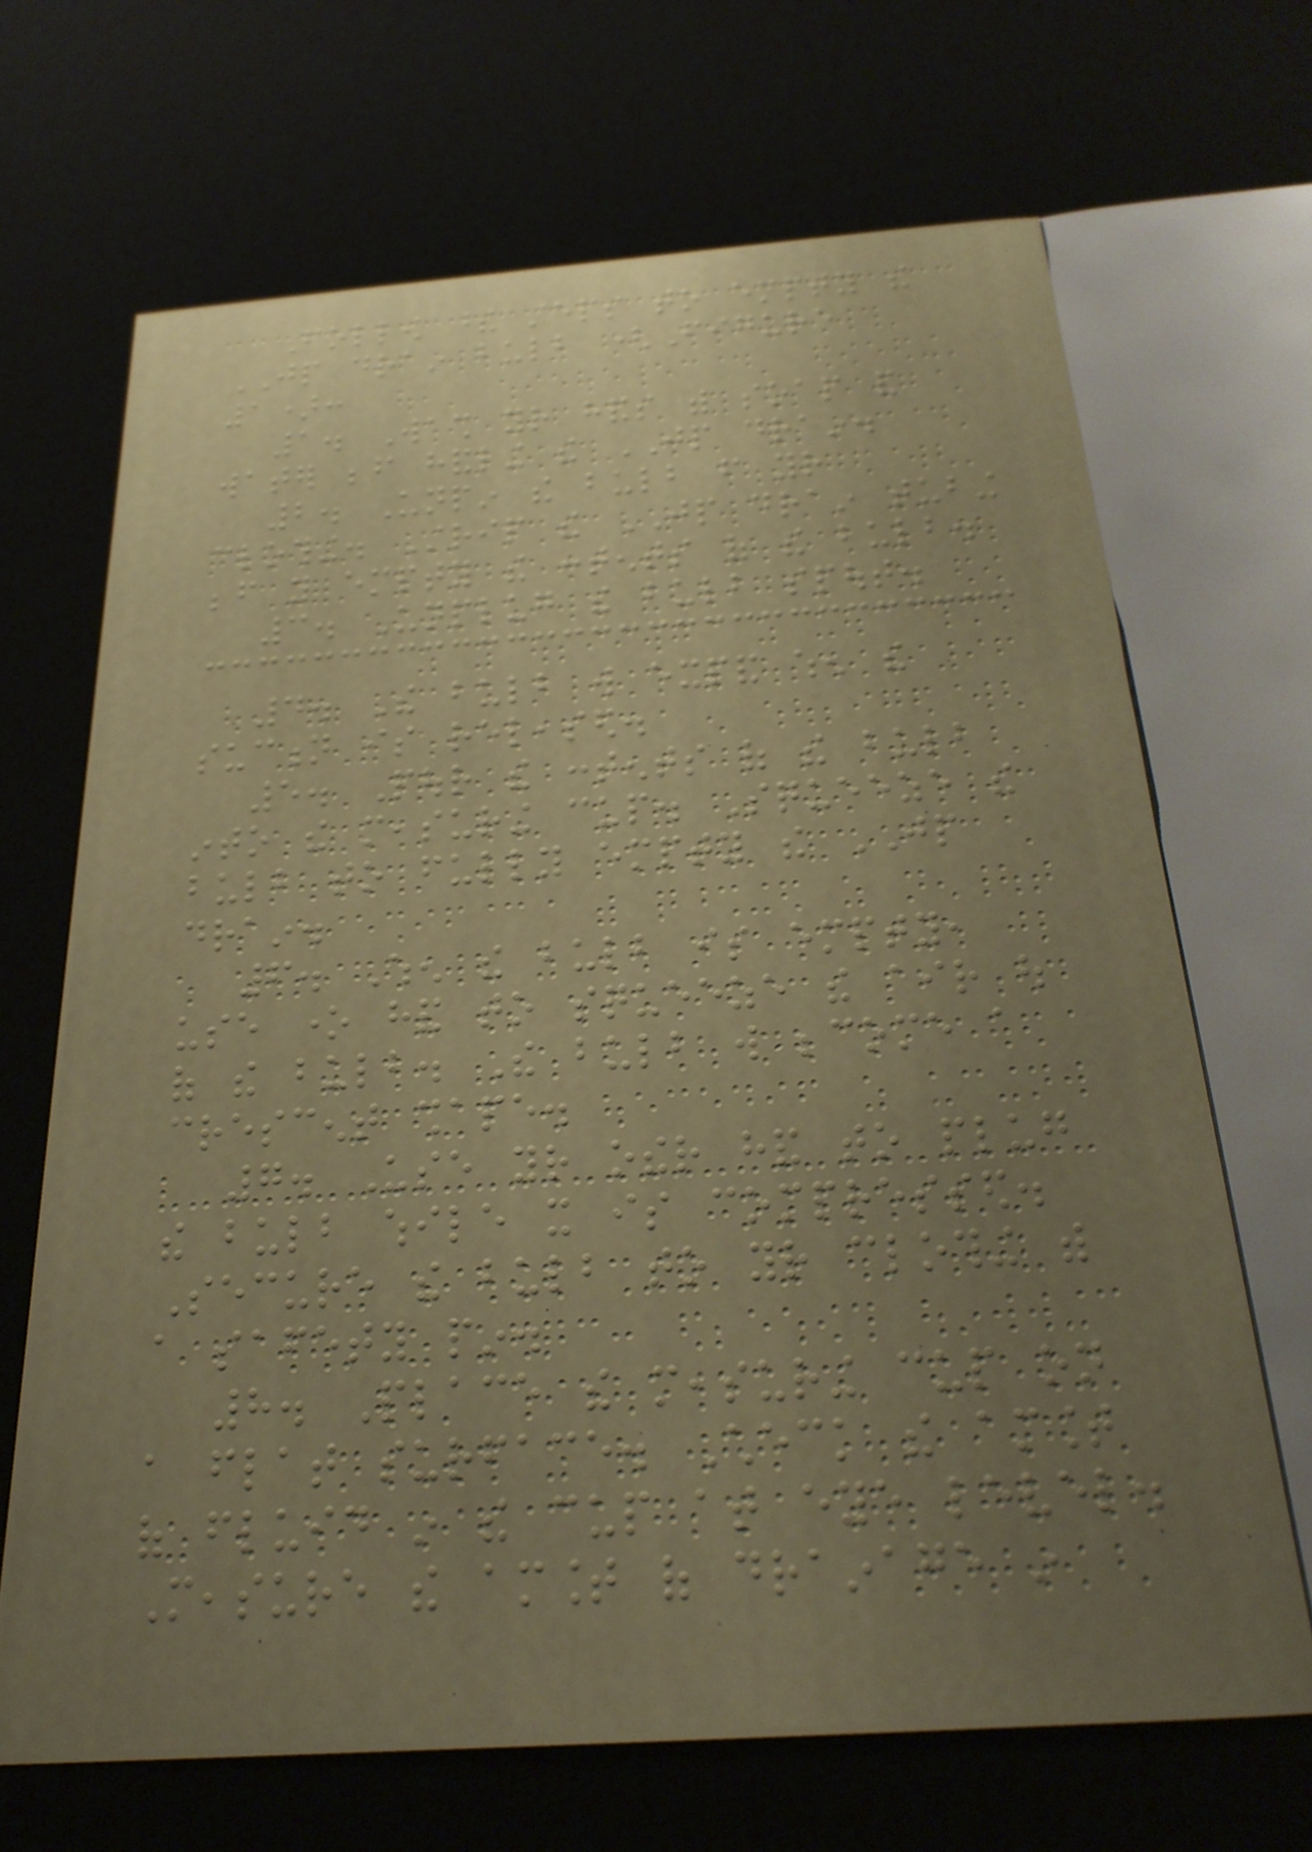Follow these steps to empty the
JP drain bulb (Figure
1):
1. Wash your hands with soap and
water before handling the JP drain.
2. Unpin the bulb from your
clothing. Strip the JP drain tubing
before you empty the contents of the bulb.
3. Unplug the bulb spout.
4. The bulb will expand when the
suction is released.
5. Pour the contents of the bulb
into the measuring cup. Squeeze the
bulb to fully empty the JP
drain.
6. When the bulb is empty,
use one hand to squeeze the air out
of the bulb. The bulb will become a
crescent shape.
7. Use your other hand to plug
the bulb while it is compressed.
Secure the bulb to your clothing with
a safety pin.
8. Place the measuring cup on
a flat surface. Check the amount
of fluid in the cup at eye level.
Measure the amount of drainage in
